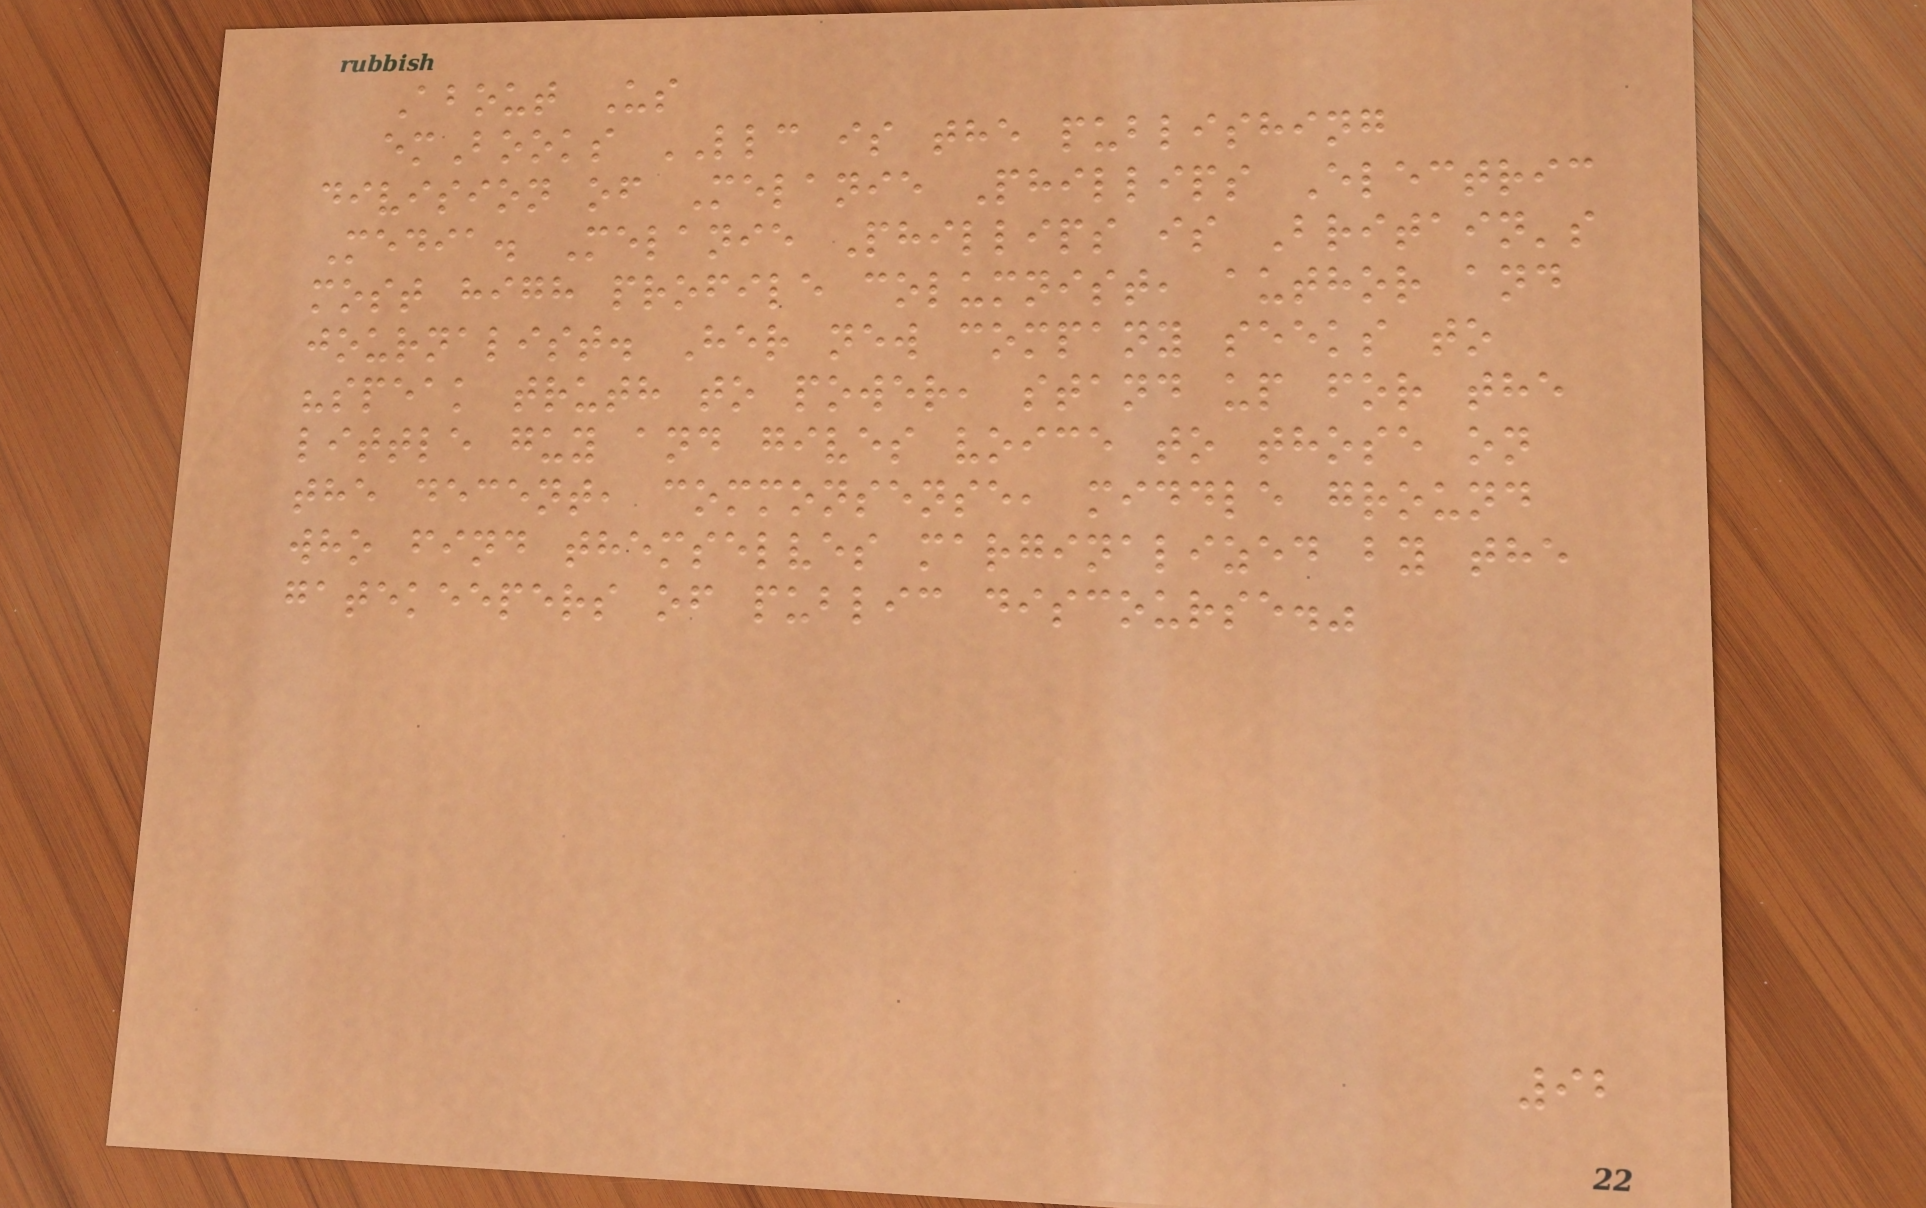About Us
emBooks LLC is the publishing
division of Melanie Phillips Electric
Media. Melanie Phillips is Britain's
most high profile columnist, author and
journalist. Her new company seeks to
"speak truth to power, stand up for the
little guy and gives voice to those on
the decent, commonsense, middle ground
who find themselves marginalized by the
gatekeepers of public discourse."
92
